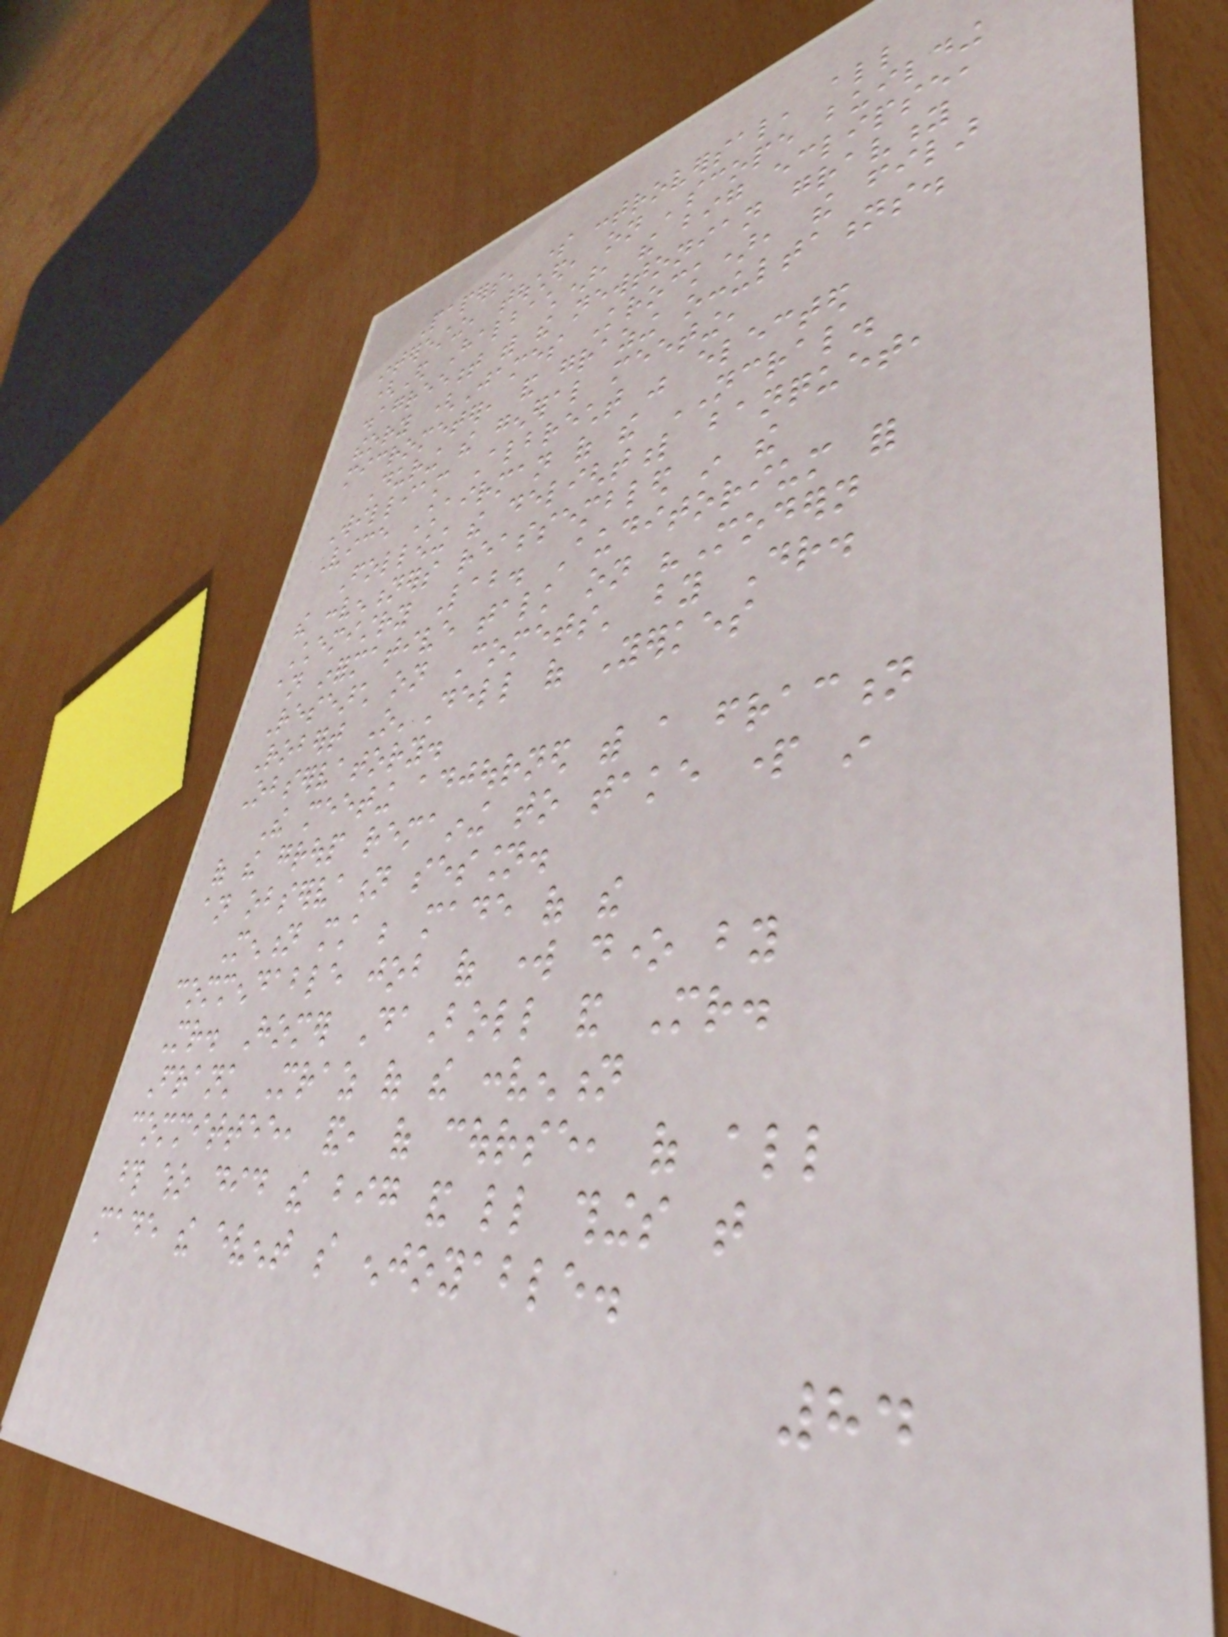Papers, some controversal, all
interesting, touched, on 'scope building
(Ed Halbach), the big eclipse,
disagreement with the newtonian gravity
theory (James Krock), the filar
micrometer, and grazing occultations.
During the general meeting,
William Albrecht was elected
Vice Chairman of the NCRAL.
Following the delightful banquet,
the conventioners reassembled in the
Chemistry Lab. Auditorium for
an informative talk on "Modern
Research on Comets' by Dr.
Robert O'Dell of Yerkes
Observatory.
The meeting adjourned with a fraction
of the group remaining to take part in
an observation session.
Mention must be made of the
commendable job of work done by
Mr. Homer DaBoll and Mr.
Frank Mraz of the convention
committee, and, of course, of all
those who did the big and little things that
made the event so enjoyable.
84
